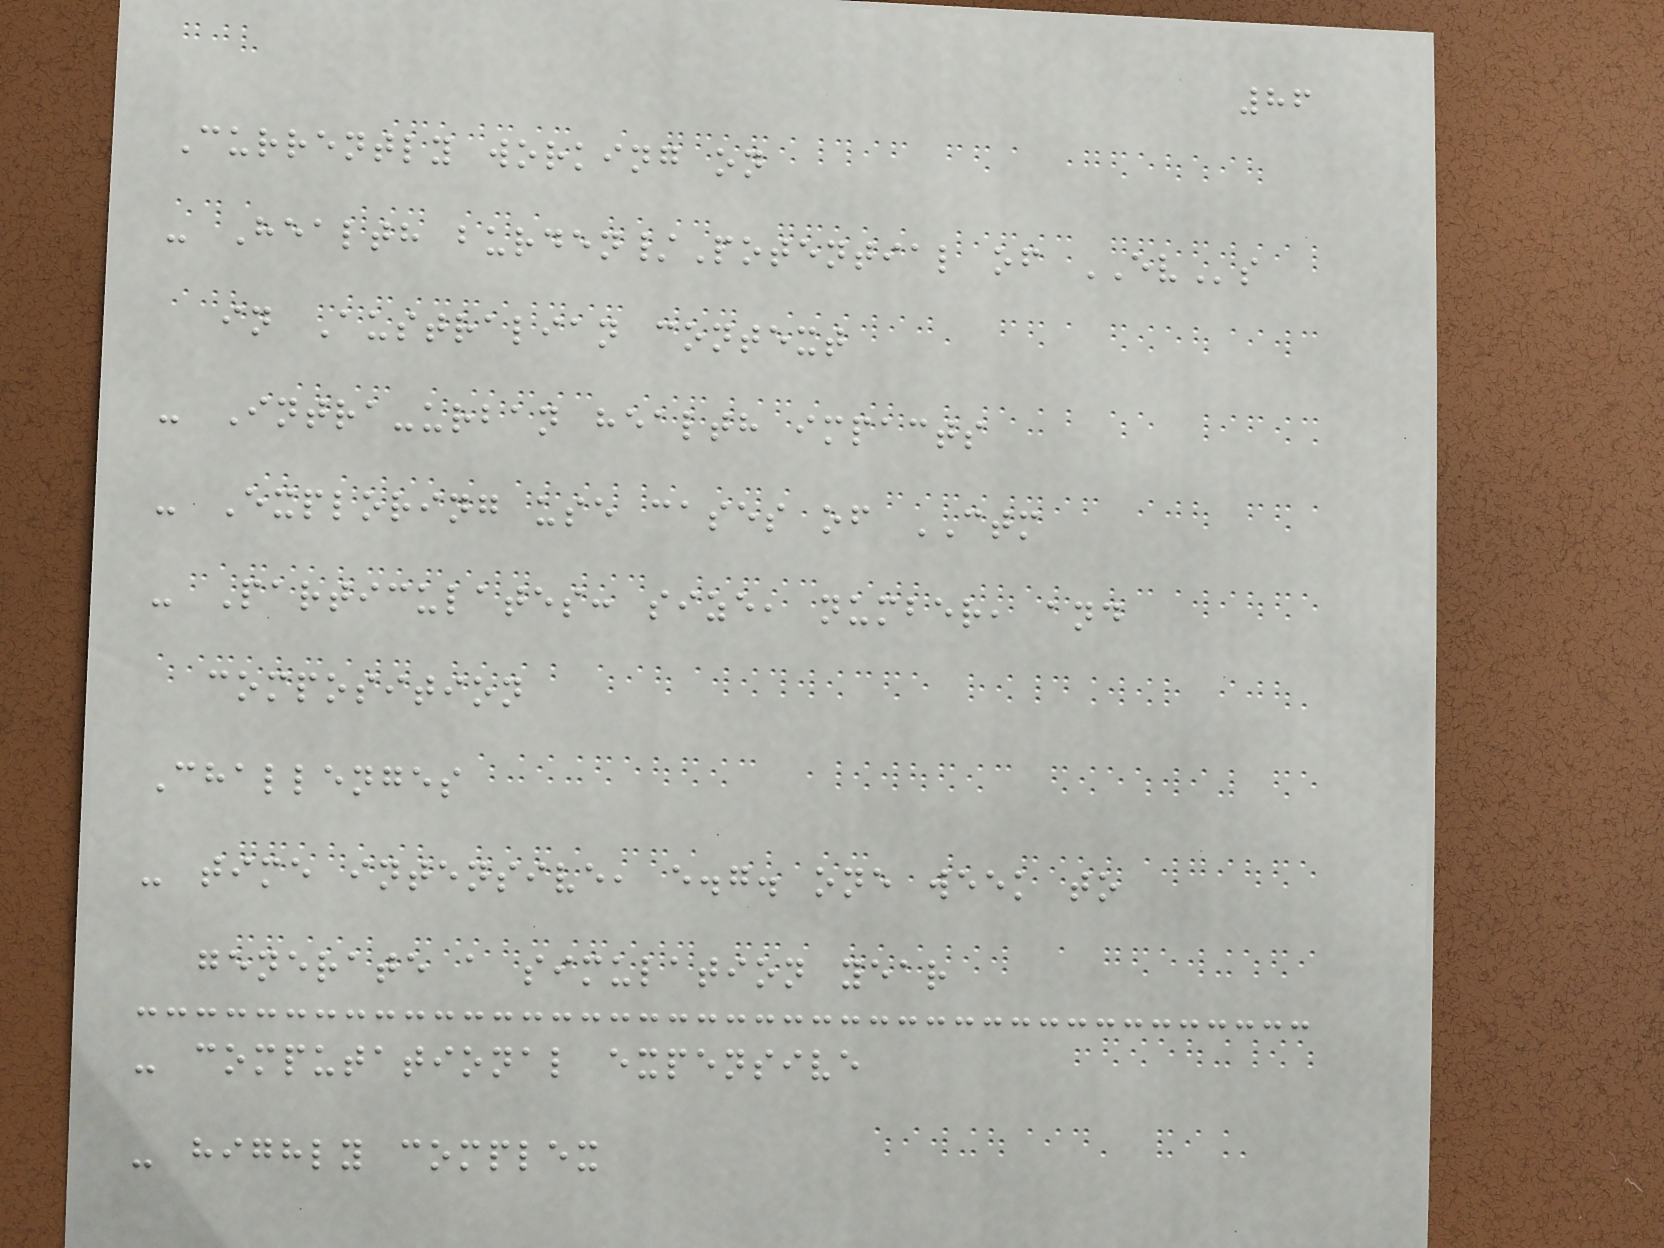86
Currently working on
- Health burden/Potential of EVs
in Australian context
- Intra-urban health impacts
- Exploring use cases of CTM
- Particulates: size, number, and
composition
Challenges
- time intensive, e.g. one week to
generate a simulation year
- computational expensive
- highly complex
